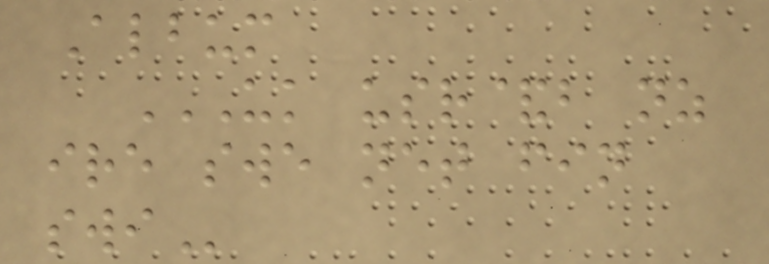Album
UK USR&B NZ
IRE SWE NET FIN
SWI
